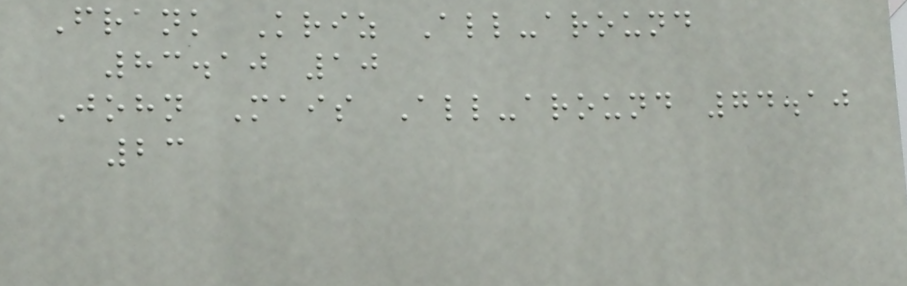Frank Kriz All-around
83.10 10
John Mais All-around 74.10
23
